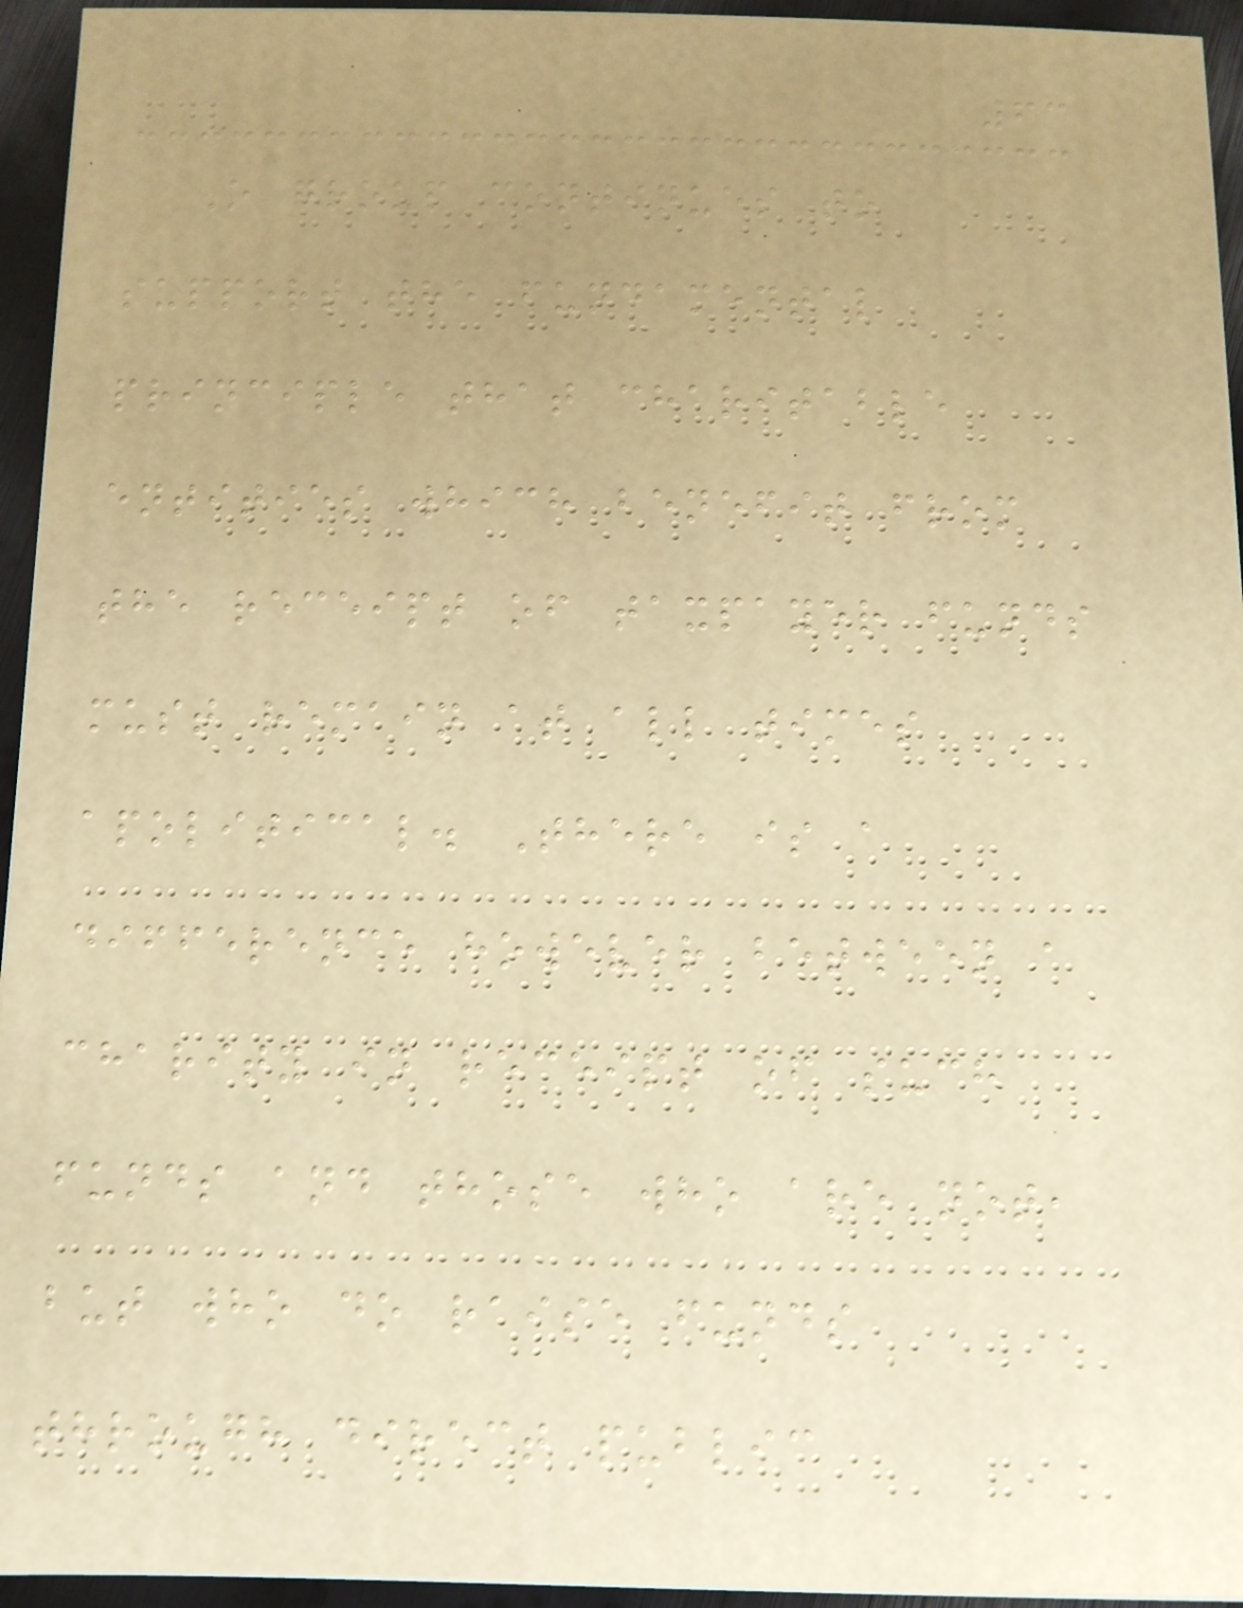63
O group continues to
support the fundamental
principle that charitable
entities which benefit from
the receipt of taxpayer funds
must remain at all times
apolitical. There is a
difference however between a
charity in receipt of such
funds and those who are not,
but who do raise funds
through direct public
